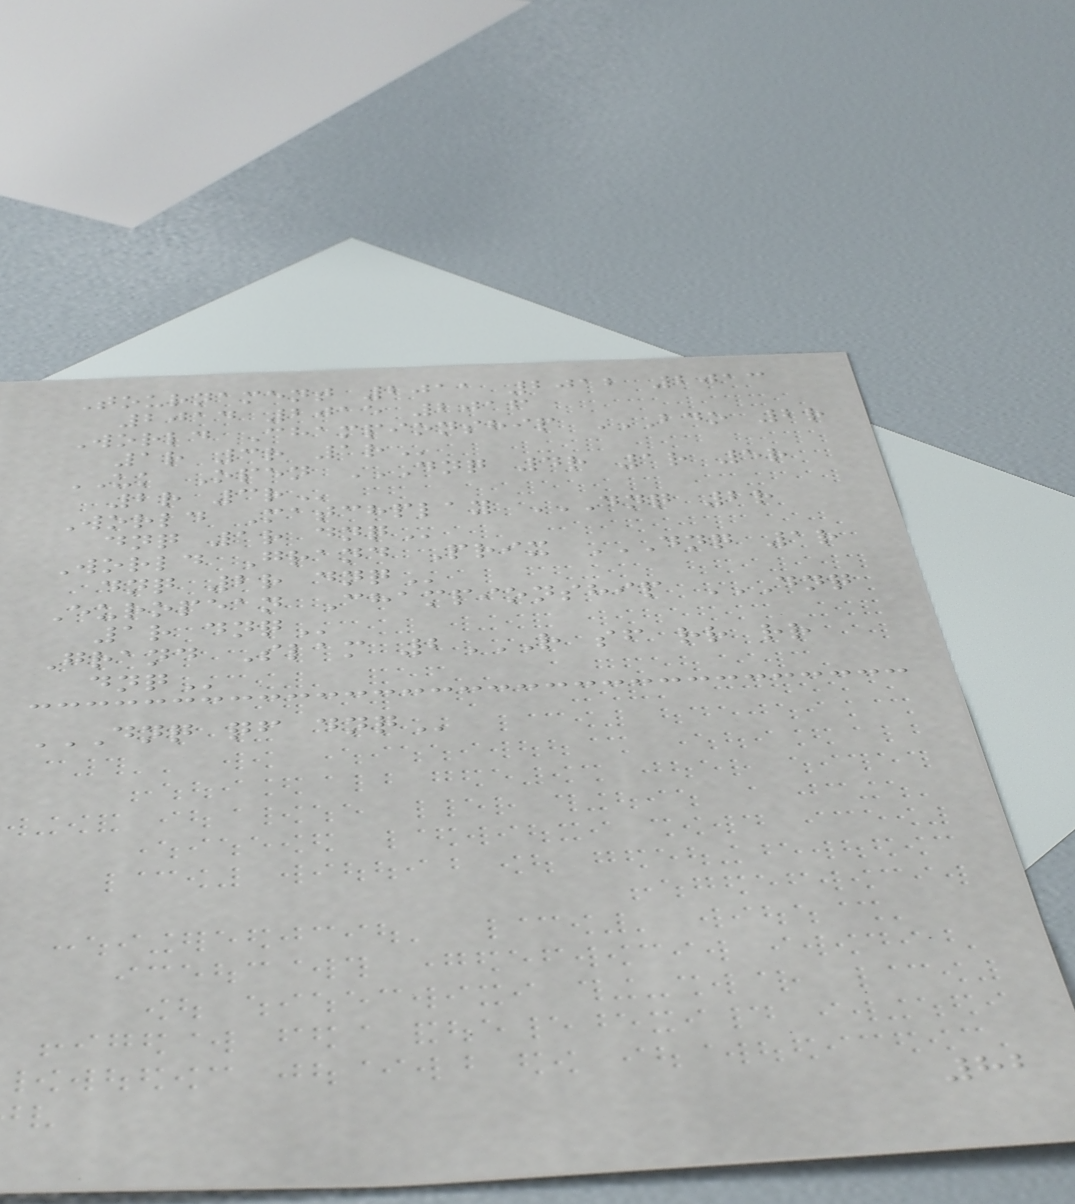Tournament 2011 2012 2013
2014 2015 2016
World Championship BDO 2R
1R 3R 1R
UK Open DNQ 4R 1R 5R
2R 3R
World Matchplay DNQ 2R
DNQ 1R DNQ
World Grand Prix DNQ 1R
DNQ 2R DNQ
European Championship DNQ
1R DNQ
Grand Slam 2R SF RR RR
DNQ
DNQ QF DNQ
82
